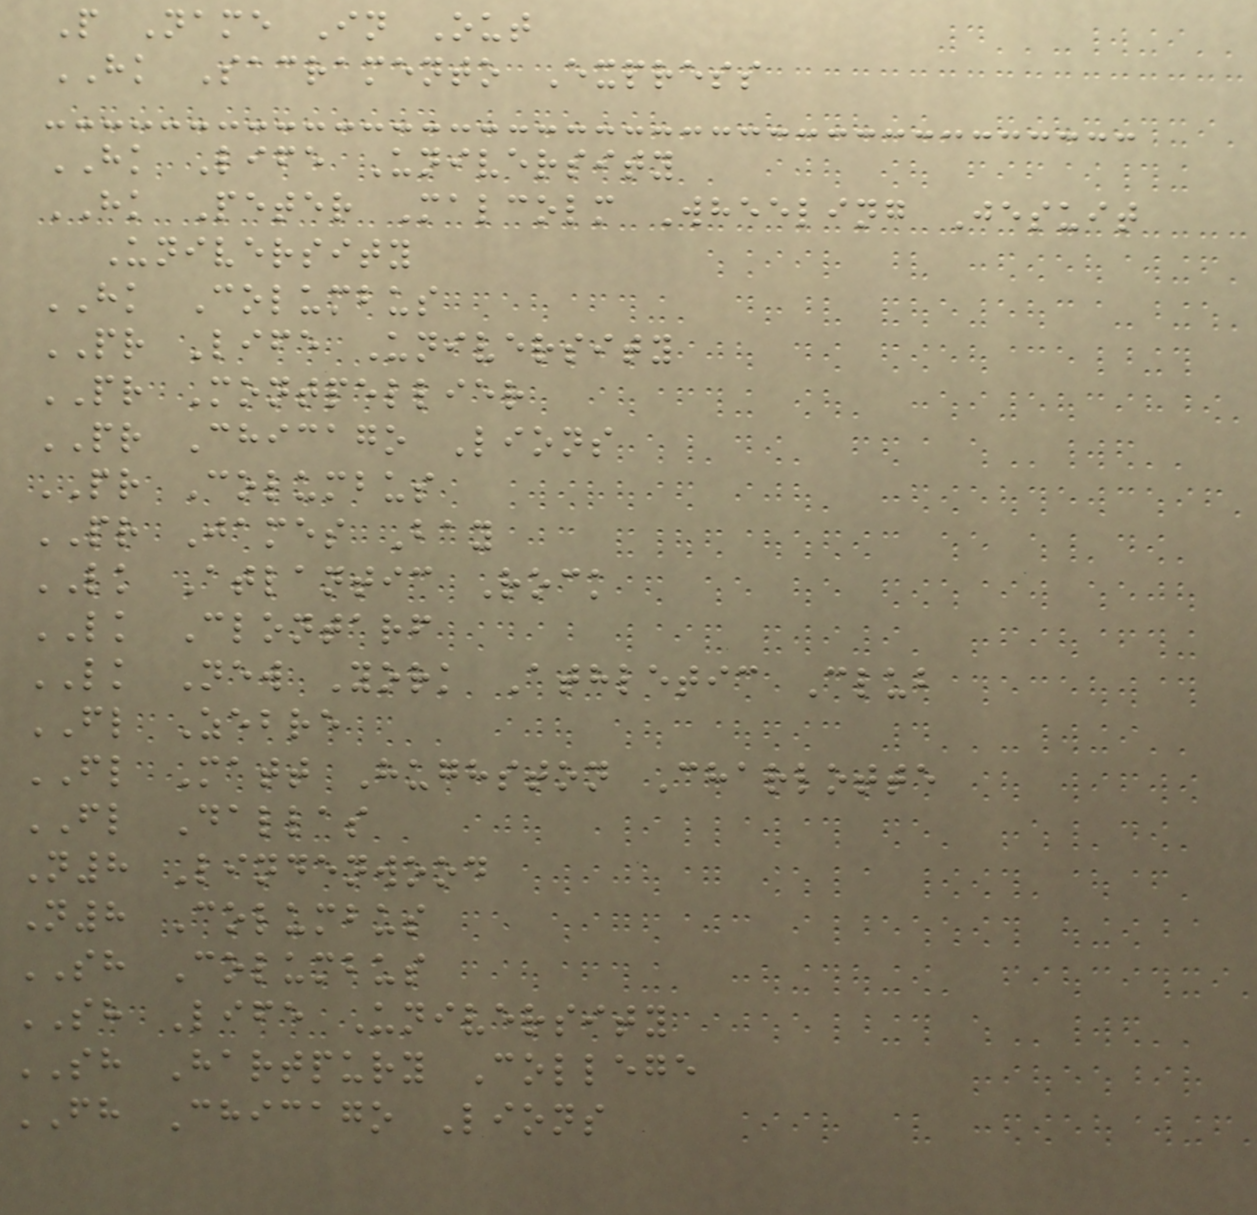P Name In Out
HK Sacramento Express
HK Life University
HK Peter Malcolm Wheeling Jesuit
University
HK Columbus
PR Life University
PR Montpellier
PR Chicago Lions
PR Columbus
PR James Bay
LK Atlantic Rock
LK Clontarf
LK New York Athletic Club
FL Zebre
FL Matt Hughston Charlotte
FL Dallas
N8 Lindenwood
N8 Columbus
SH Columbus
SH Life University
SH Hartpury College
FH Chicago Lions
